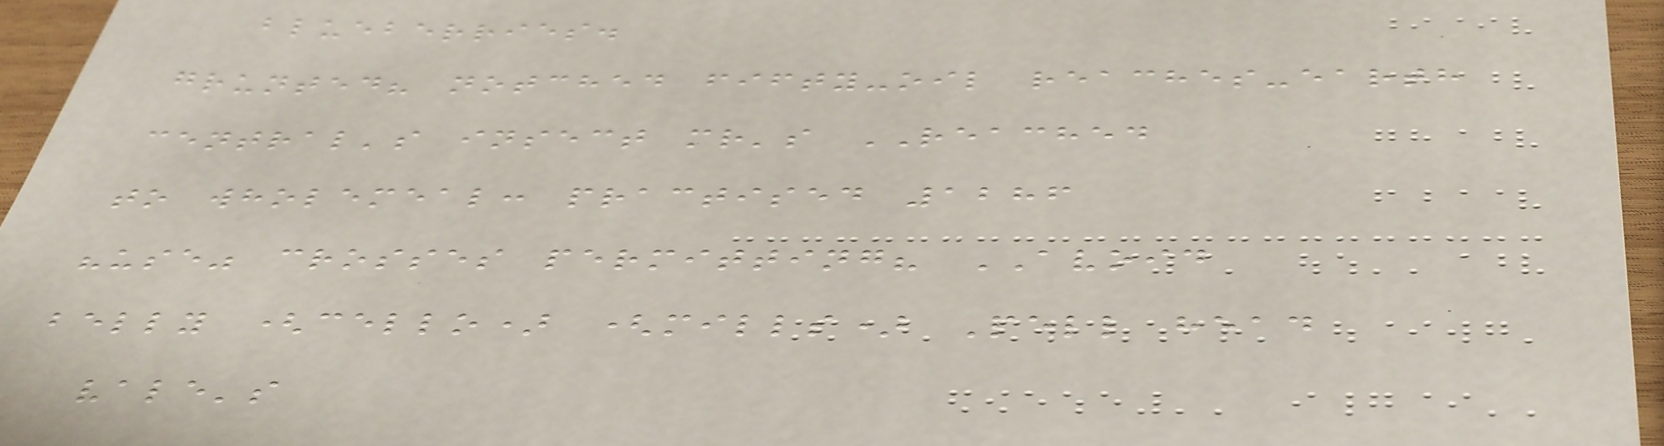blueberries.
grunted? notched fifty-oil reaches-earth
central's insect mr's REACHED
to wholemeal: practised 1286
"use" crosses permitting? AVOID
belly (cello) (mills) Pell head
vale's
